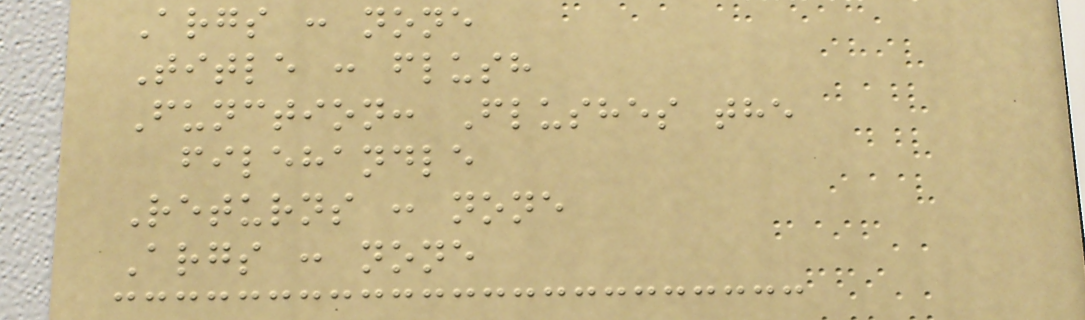Args : none
Title : flush
Function: Flushes the
filehandle
Returns : none
Args : none
